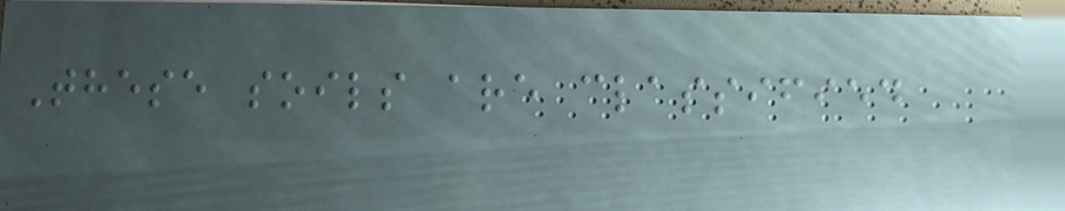These soils are classified
